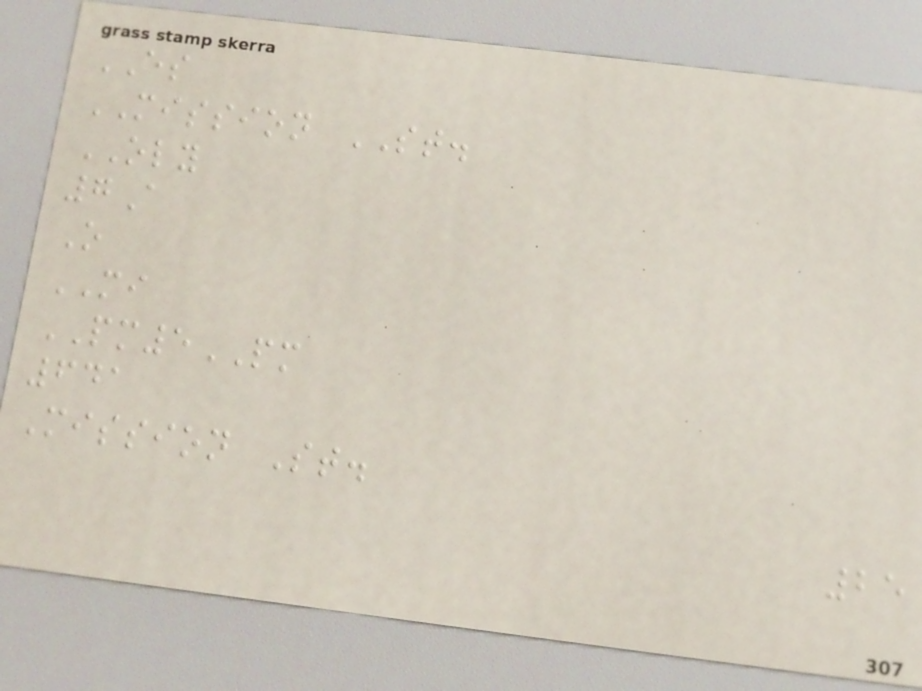ES
MISSION ST.
OLY
7A
O
MI
PM5PM
641
Mission St.
25
